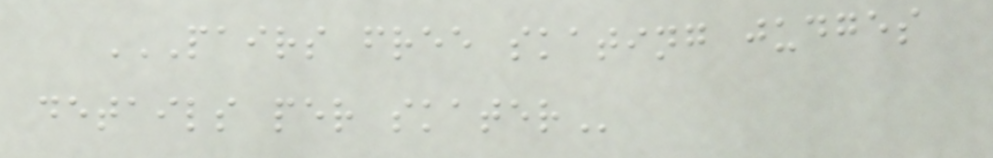PAIRS FREE SKATING JUDGES
DETAILS PER SKATER
